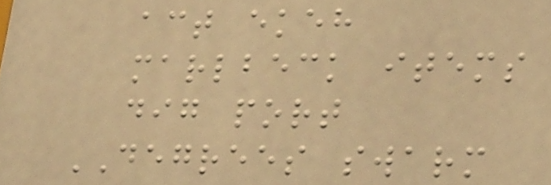act ekeh
marlbeck items
dig port
DEGREES swarm
